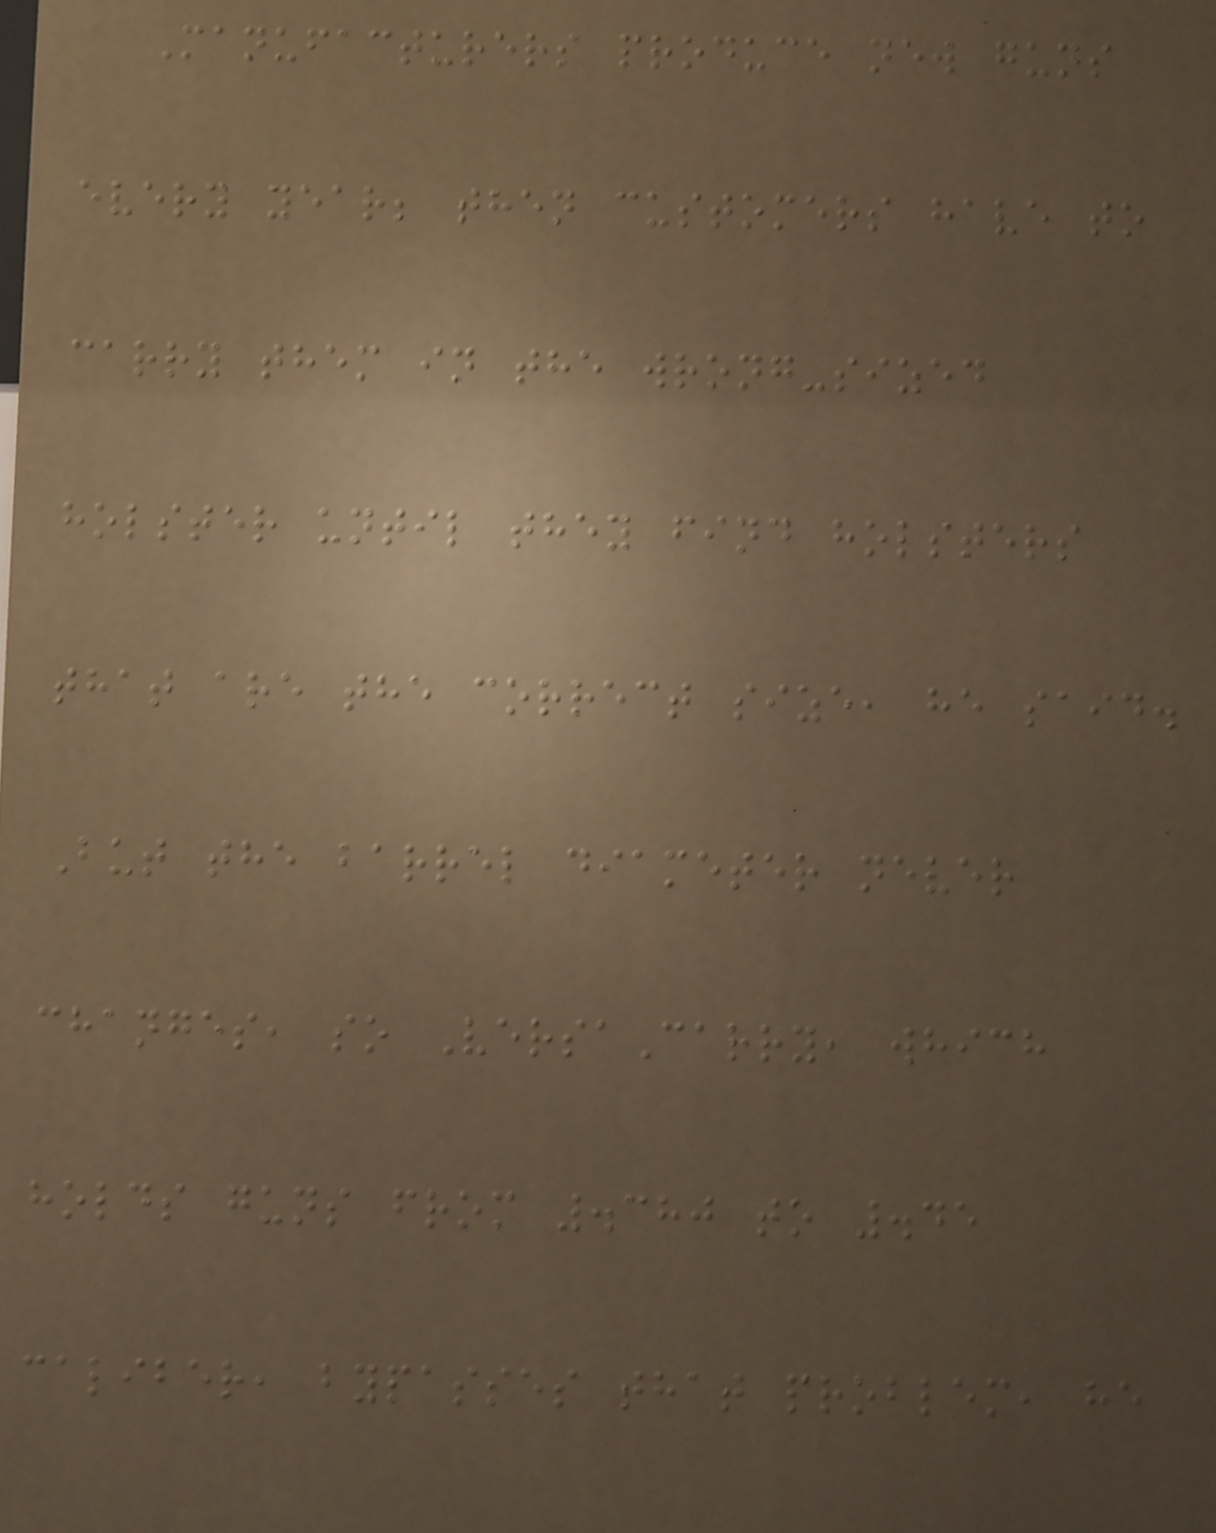Manufacturers produce new guns
every year; then customers have to
carry them in the wrong-sized
holster until they find holsters
that are the correct size, he said.
But the barrel diameter never
changes, so VersaCarry, which
holds guns from .380 to .45
caliber, bypasses that problem, he
